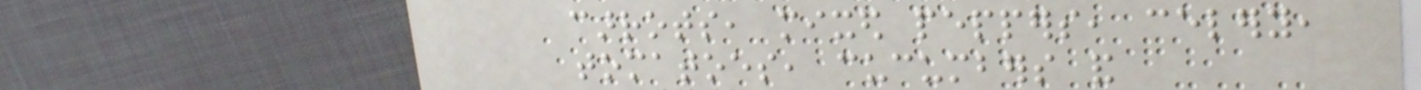carrots, mixed peppers, celery,
tomatoes, cucumbers and
